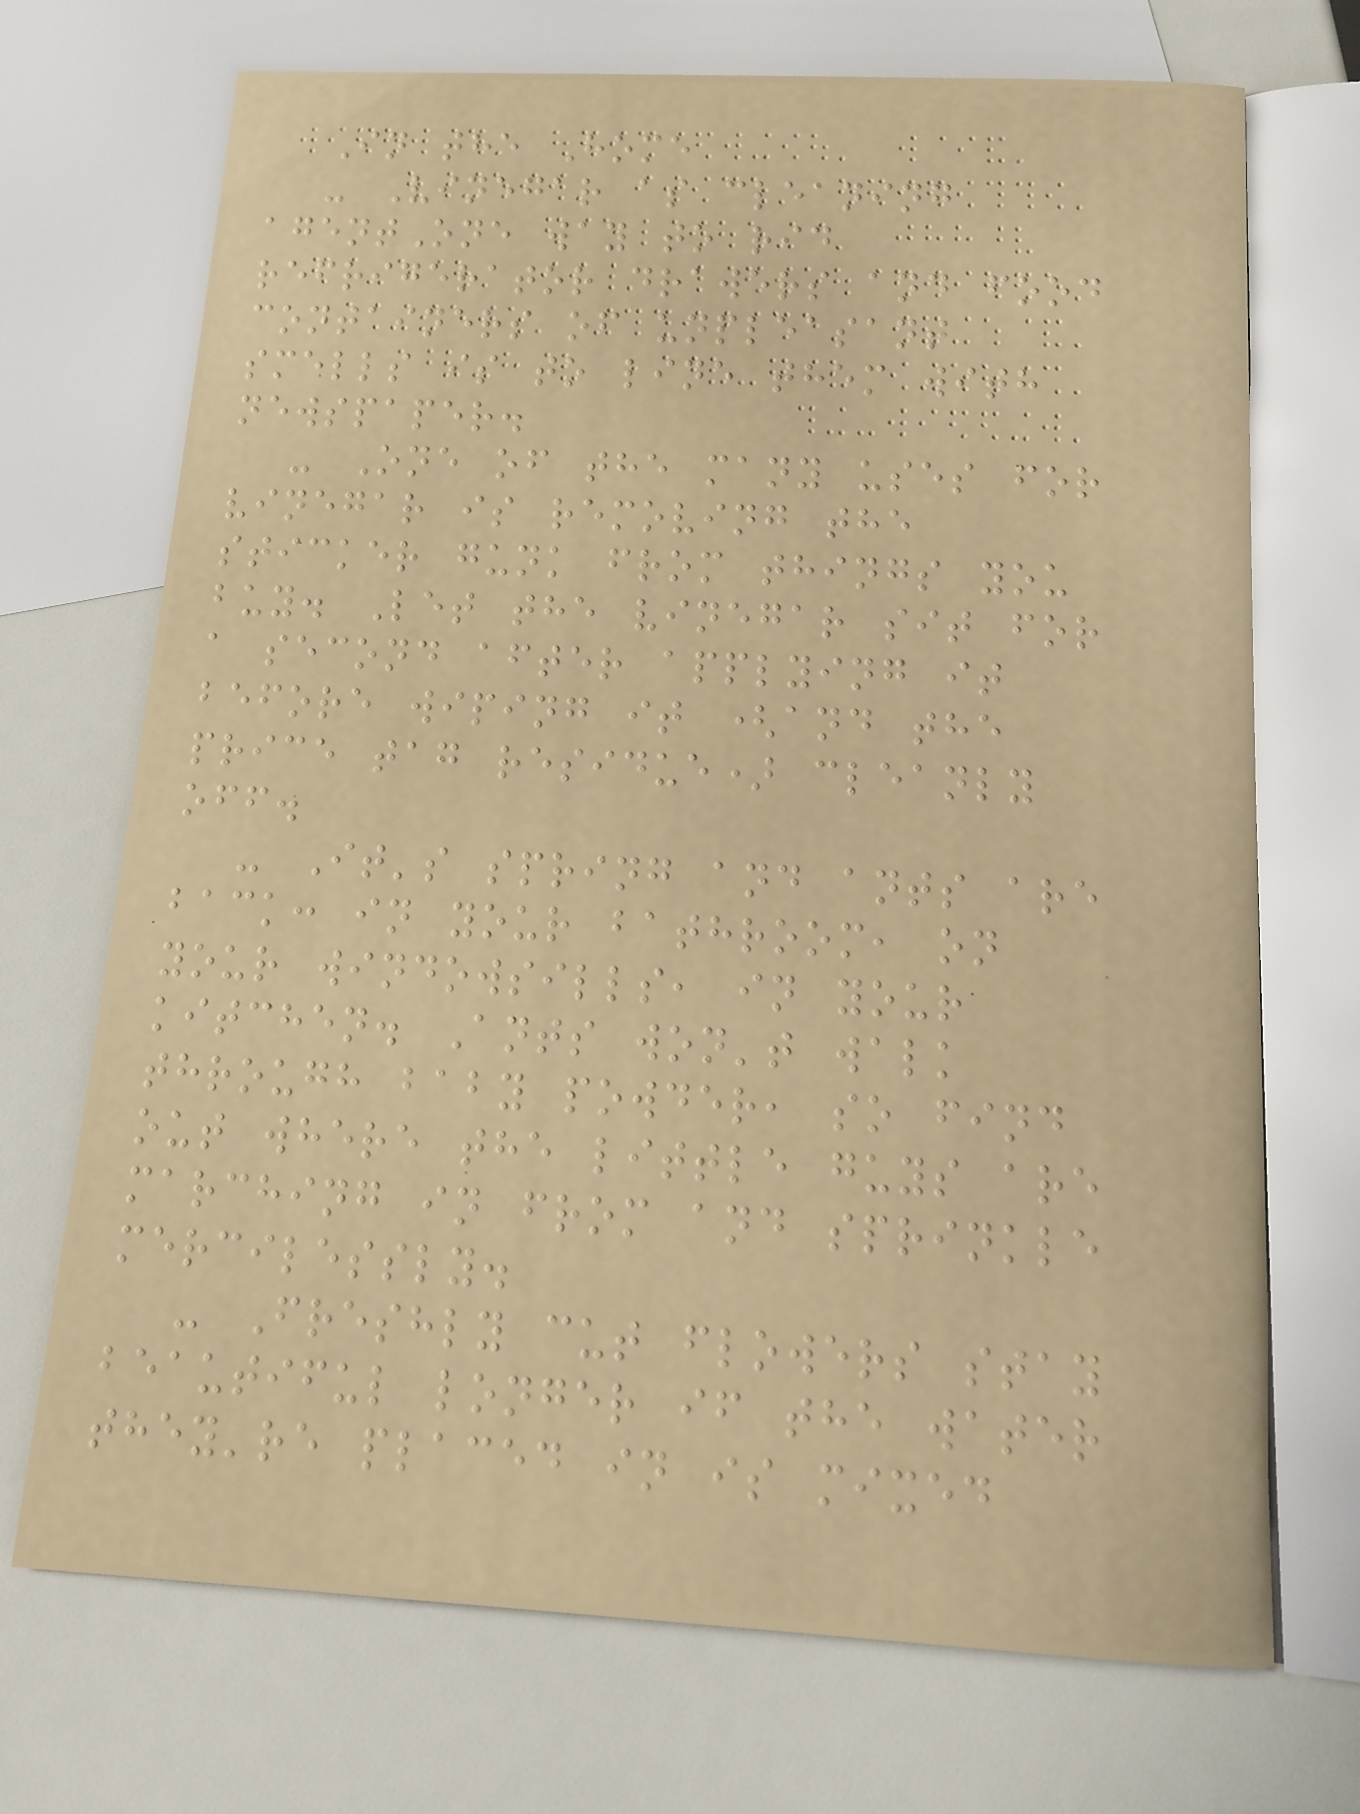In the Home
- Vinegar as cleaning
agentOne way to rid
refrigerator drawers and food
containers of unpleasant
smells is to line them with
newspaper.
- One of the many uses for
vinegar is removing the
sticker gunk from things you
buy. Let the vinegar sit for
a second after applying it
before wiping it (and the
price tag residue) cleanly
off.
- It's spring and ants are
back: in your bathroom, on
your windowsills, in your
kitchen. Ants won't walk
through baby powder, so find
out where the little guys are
marching in from and sprinkle
mercilessly.
- Freshly cut flowers stay
beautiful longer if the water
they're placed in is mixed
